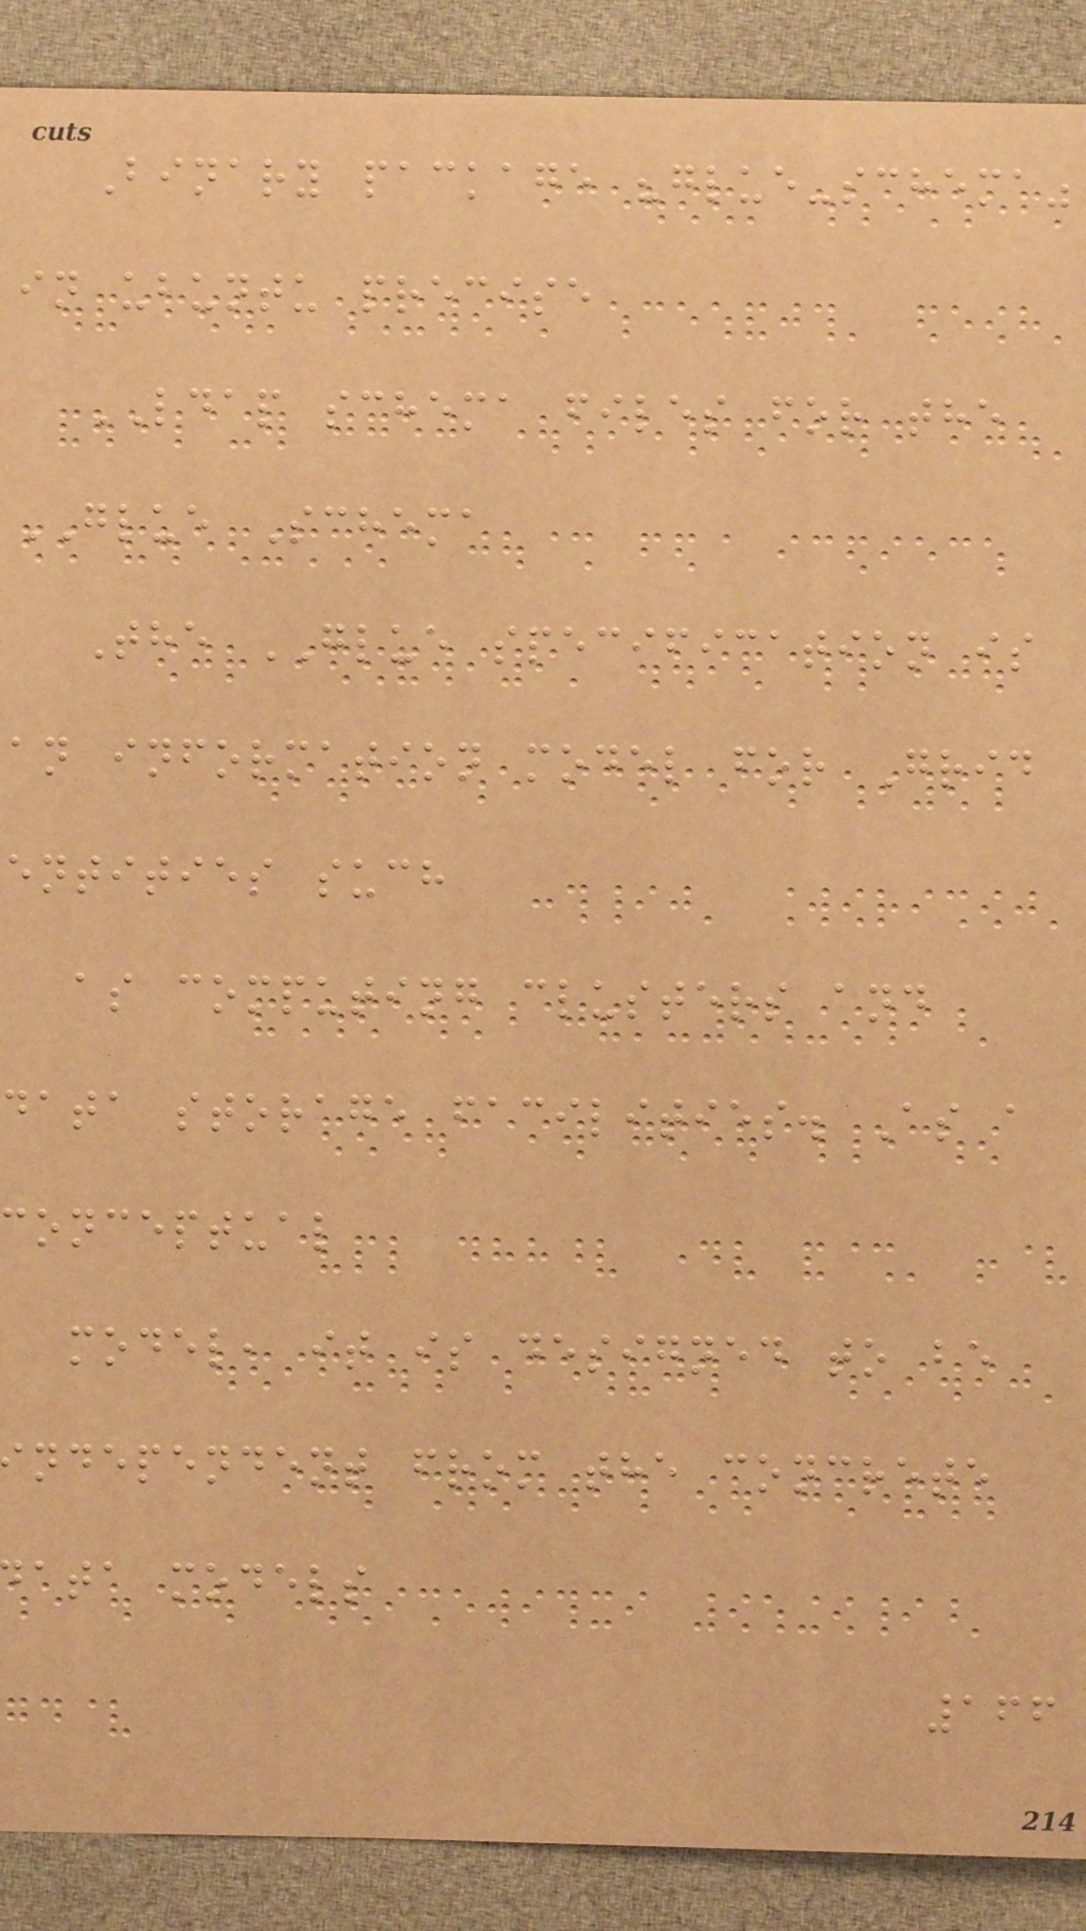Binary package "glue-schema"
in ubuntu precise
LDAP schema files for the
GLUE Schema
The GLUE specification is
an information model for Grid
entities such
as computing clusters and
data storage facilities. As a
conceptual
model, it is designed to be
ndependent from the concrete
ata models
166
